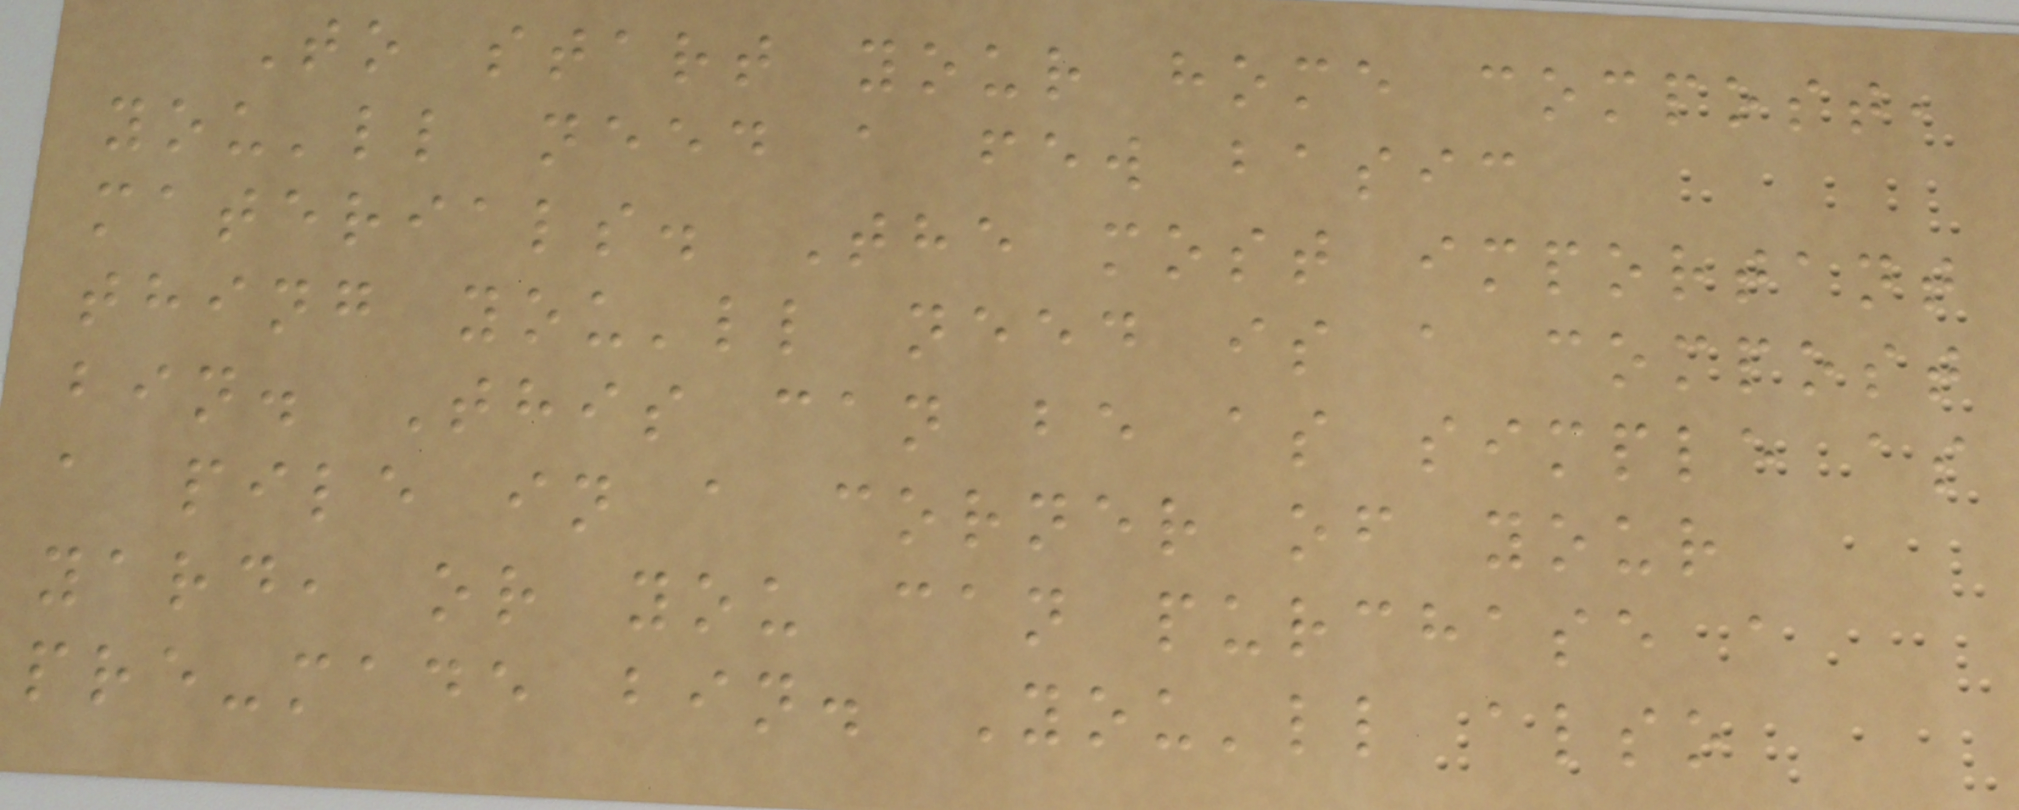To start your home compost,
you'll need a few basic
materials. The most important
thing you'll need is a compost
bin. This can be as simple as
a pile in a corner of your
yard, or you can purchase a
pre-made bin. You'll also
